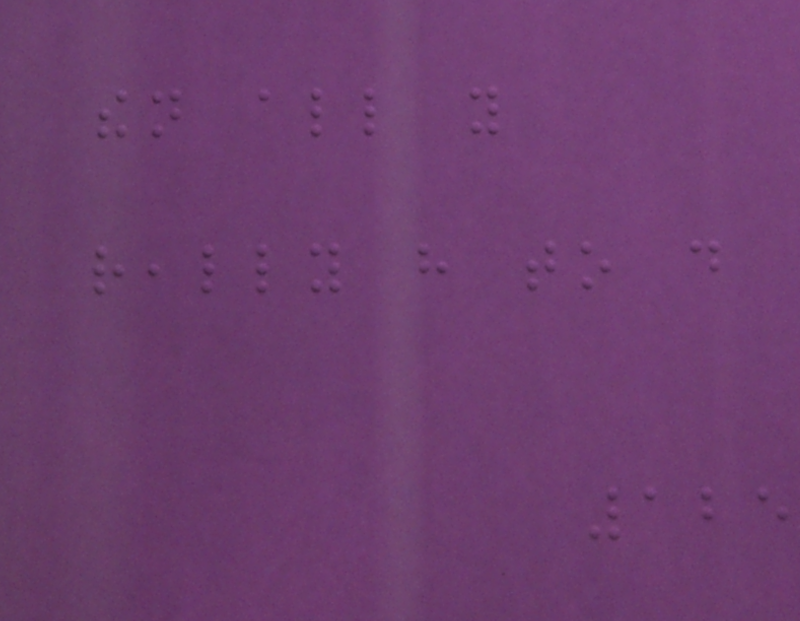then all you
really have to do
125
